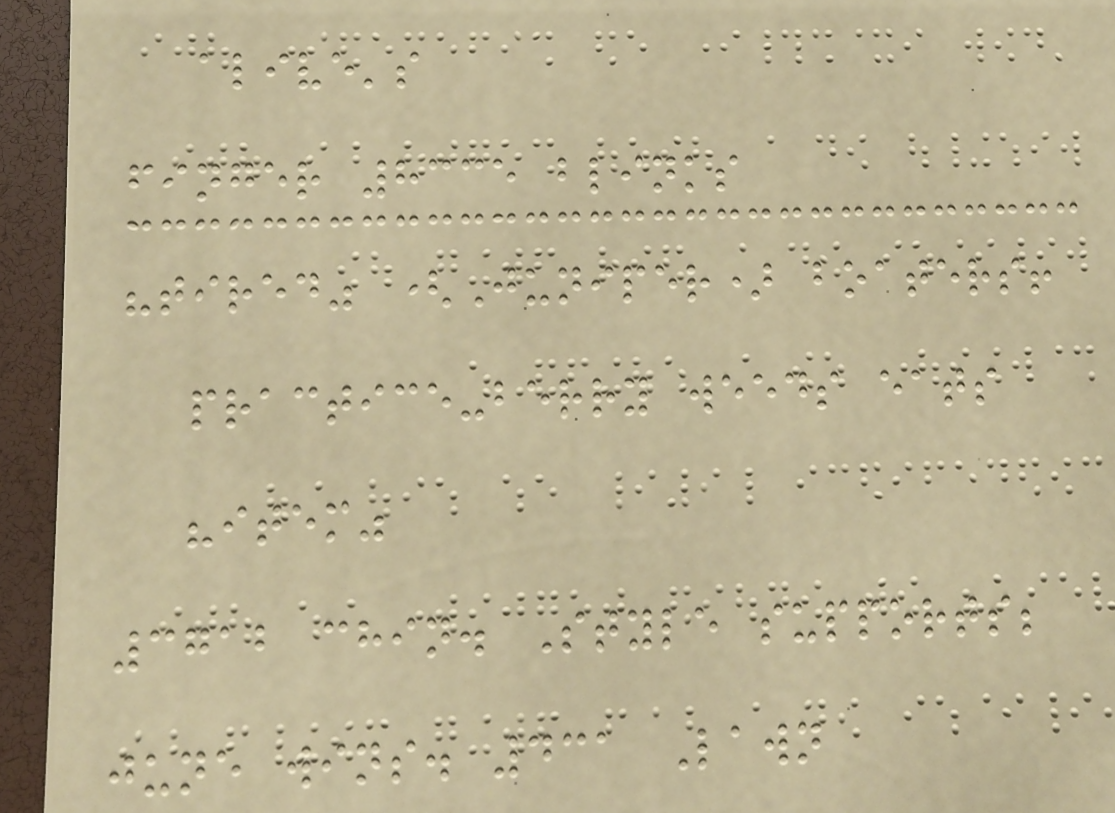alive's
finger 8335 blinks
"tired" (Juniper) boaters!
practice-berry weeds eats
"item"
3712 chin. Style supports;
june wins. 431 Lawn
